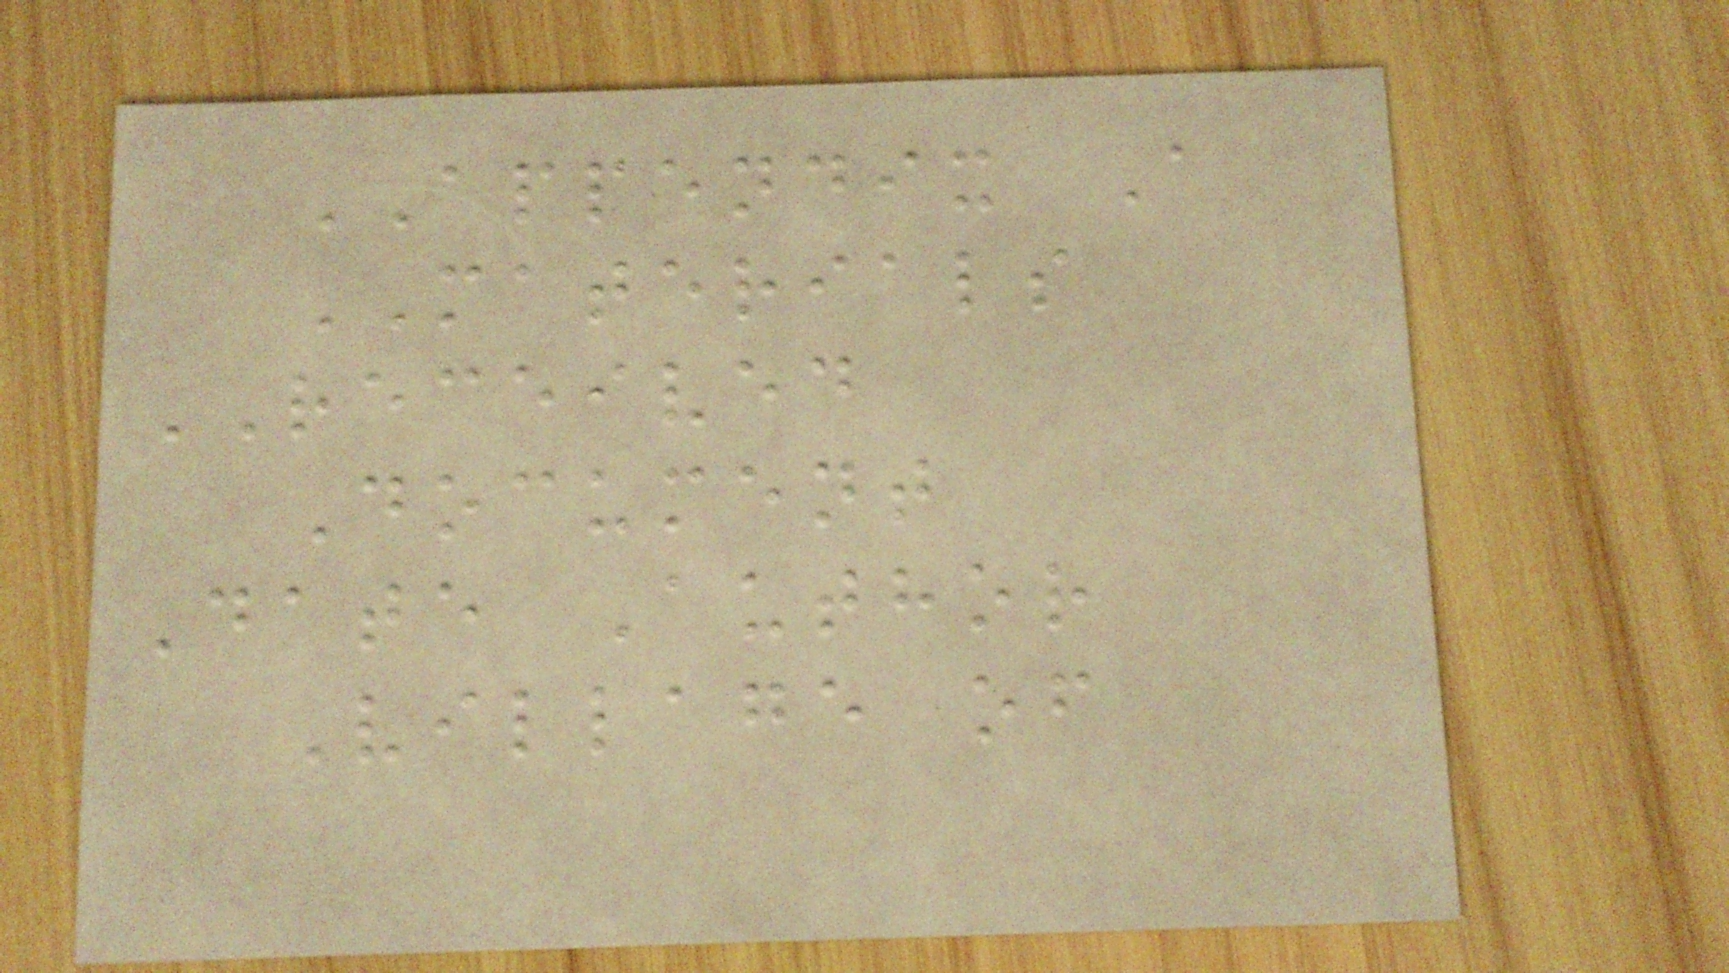APPENDIX A
MATERIALS
RECEIVED
Document
Date Author
Village of
